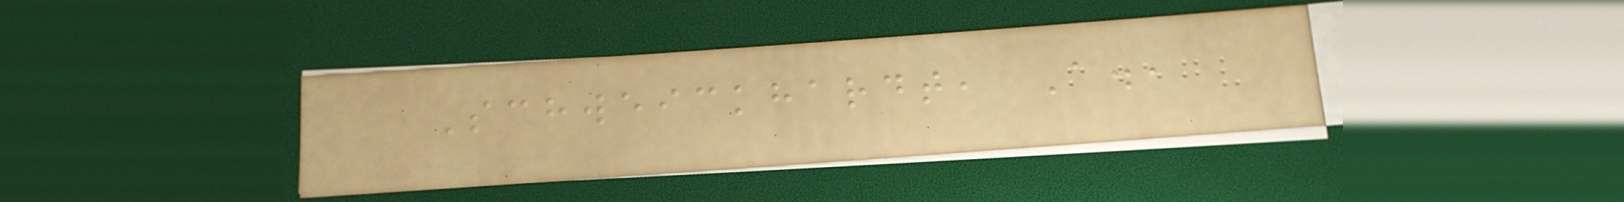Schweickhardt, A.,
